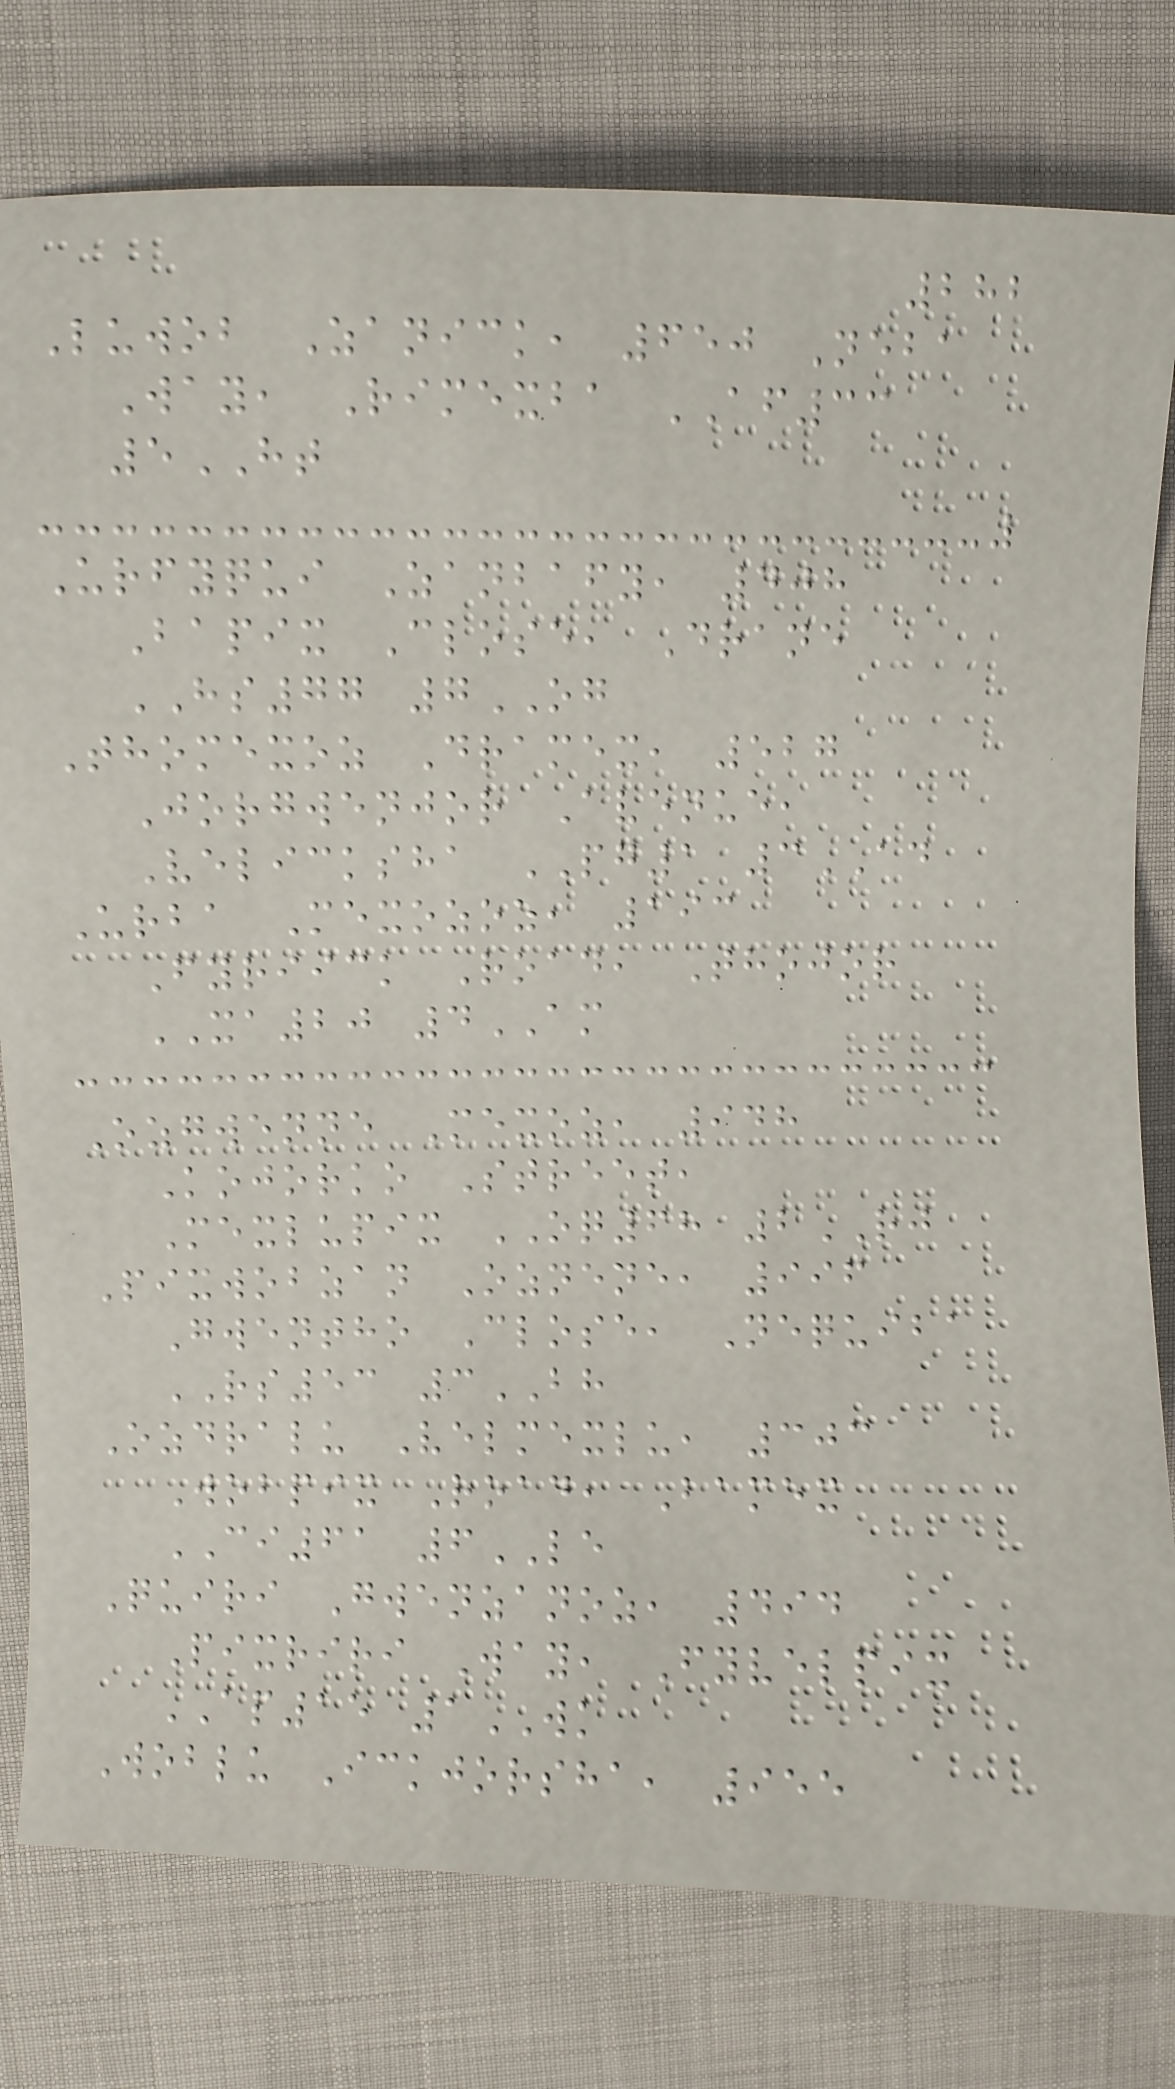282
Luwob Zanick, 650 Neba
Way, Rimexba AF33
5HT
Urfyqui Zanbafy, 408
Bapix Close, Drane
HS77 7OG
Thomexoz Dramex, 527
Jorgwenjor Avenue,
Velicksha PG1 3AD
Urba Mexozoz, 193
Fyriick Road, Thojor
XA20 4AM
Ozgwenne Mexoz, 948
Kojorko Street,
Mexlupix OQ68 2RJ
Pixwobzan Oznene, 996
Gwentho Close, Nequiba
RS53 3BH
Ozdralu Velmexlu, 303
Wobpix Road, Bamex
CI61 6LE
Quiri Gwenzanoz, 494
Pixriri Way, Fyvelpix
AP15 1WK
Woblu Ickjorsha, 955
